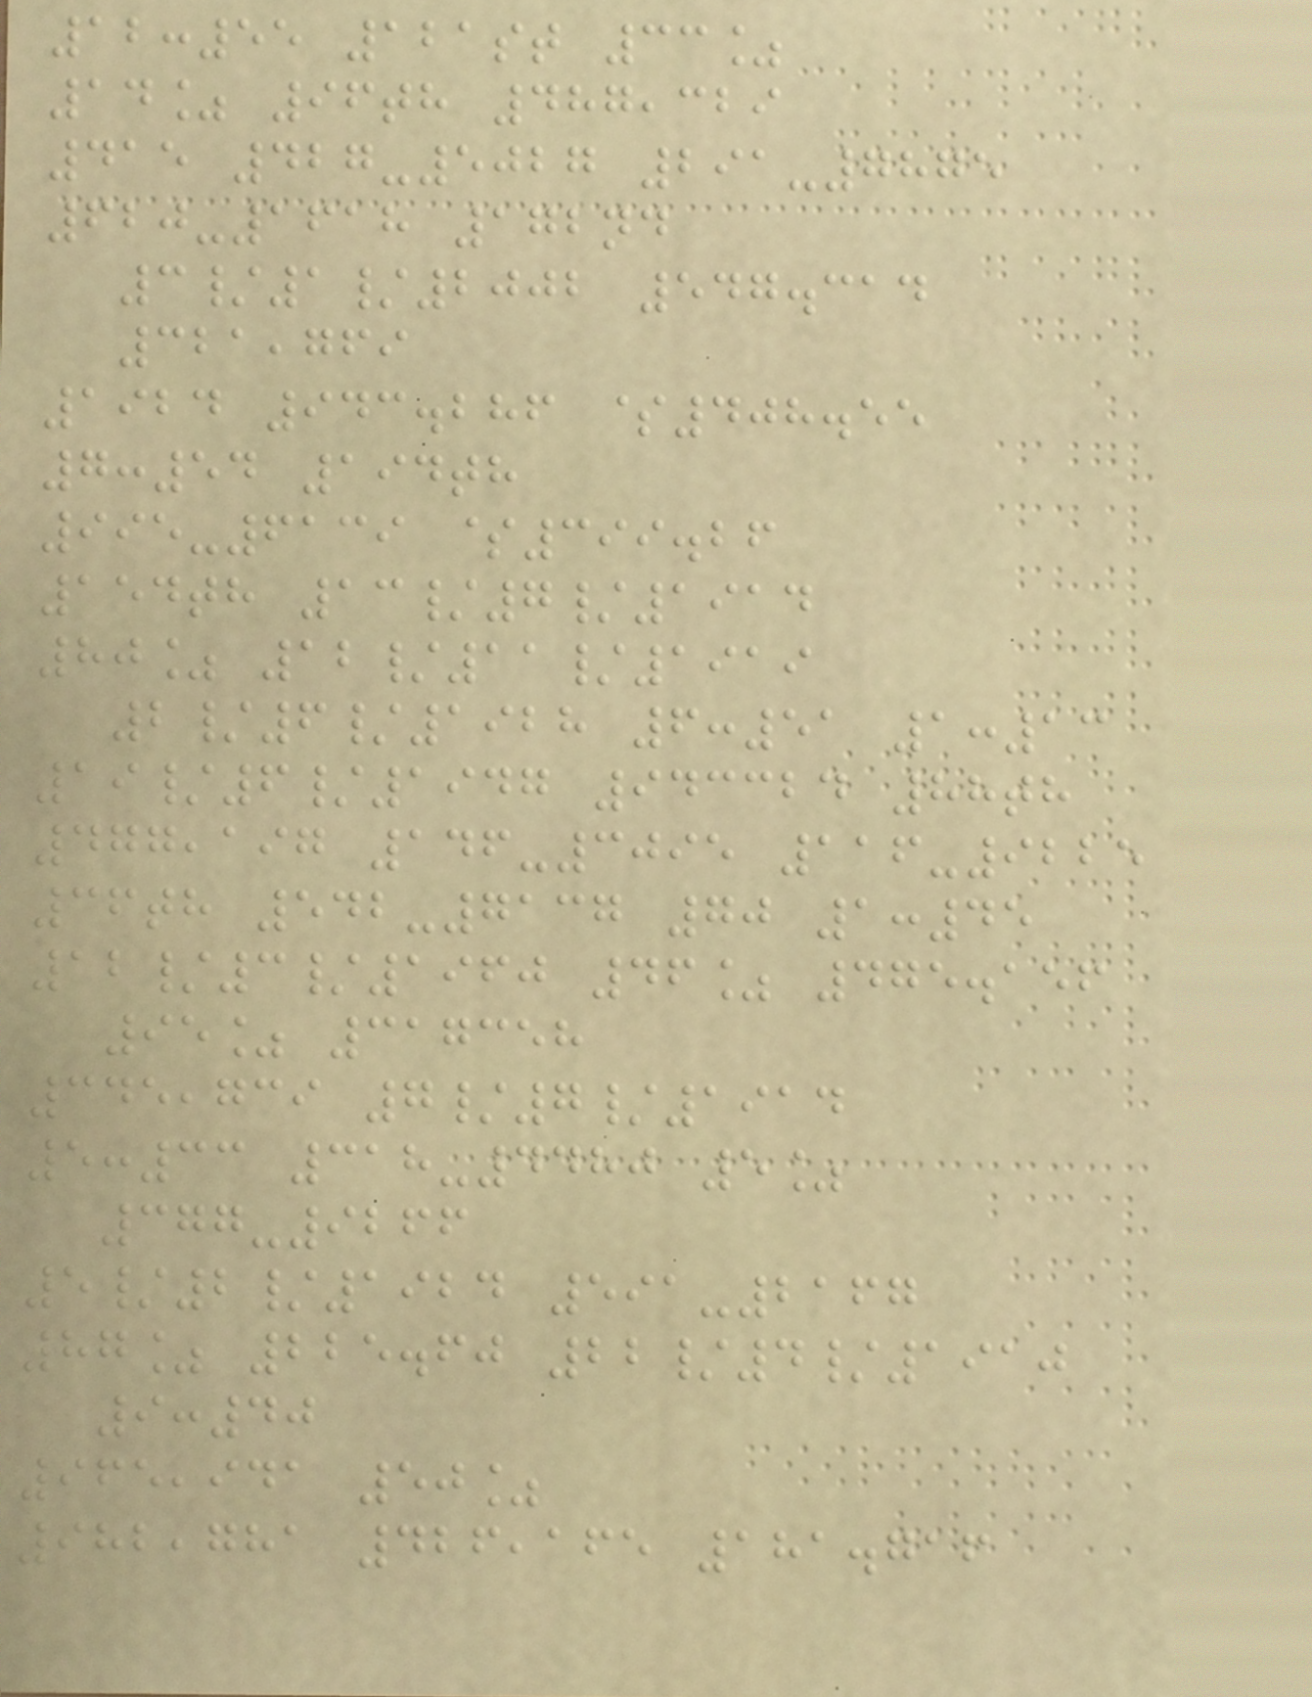12:55 121st 33%
14% 96th 487,329
415 427-5027 291-7875
620-1618 172nd
3/1/2002 547.314
321,769
1924 943.286 $408.55
7:54 194th
995-6139 $399.26
154th 13/7/1914
80% 12/11/1919
2/6/1928 6:51 1:13
19/6/1947 943324 88th
477,197 146-3095 116-9225
36th 542-7137 70 1:45
12/3/1960 46% 475.156
95% 317358
345,739 7/7/1914
5:33 318-4480 5%
377-9266
5/2/1924 591-2167
87% 225.60 22/4/1910
9:40
965,941 50%
982,781 426,165 181.716
